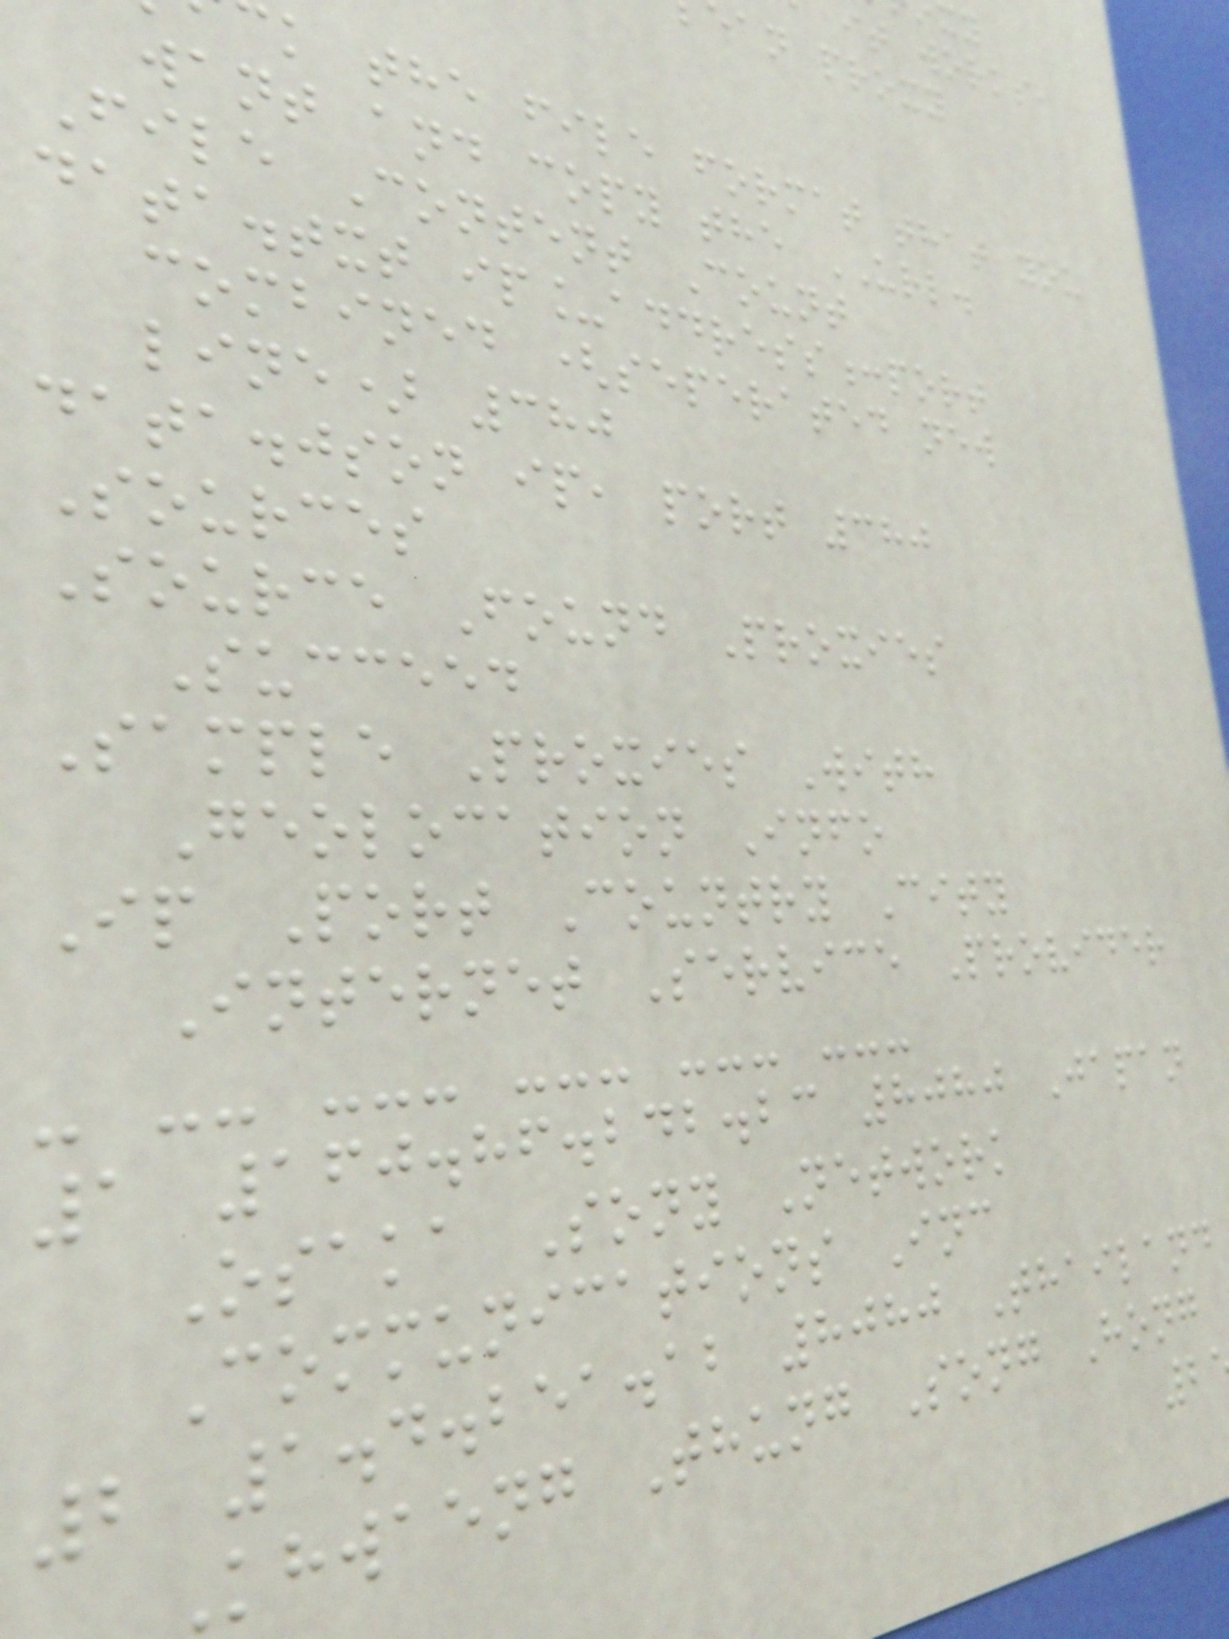it works,
an proxy
k the file format that you
want and copy the URL.
File Content Count
data.txt ip_address:port
combined (seperated new
line) 380
data.json ip, port 380
Sources
Source Found Proxies
Succeed
Sample Proxies With
Geolocation Info
Ip Port Country City
Internet Service Provider
- -- --- --- --- ---
1 160.86.242.23 8080 Japan
Osaka Sony Network
Communications Inc
2 1.4.251.12 8080 Thailand
khwaeng Thung Song Hong
